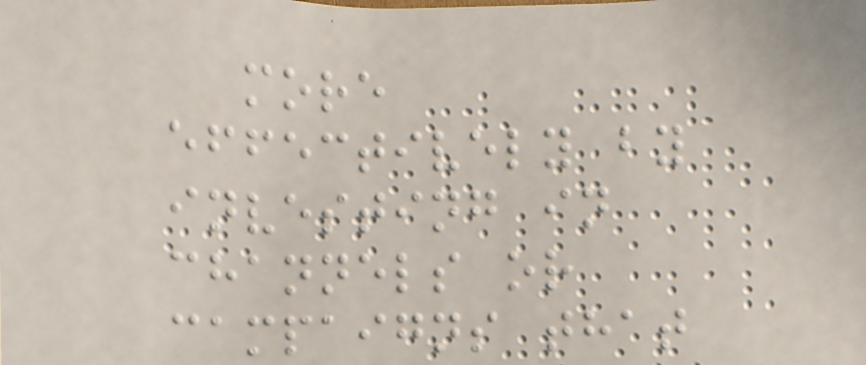more
effectively by
investing in
channels or
campaigns that
